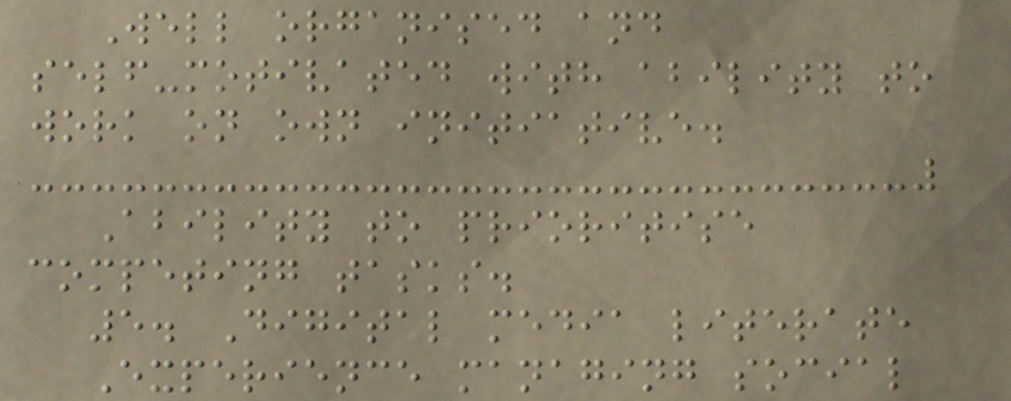Well organised and
self-motivated with ability to
work on own initiative.
Ability to prioritise
competing tasks.
5. Digital media literate
Experience managing social
